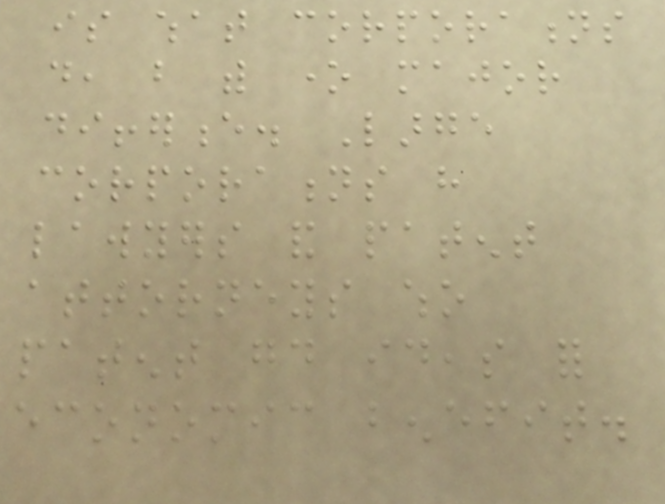is what corporations
do, but with one major
difference. Large
corporations have
lawyers and patent
attorneys who
patent good ideas for
economic benefit.
